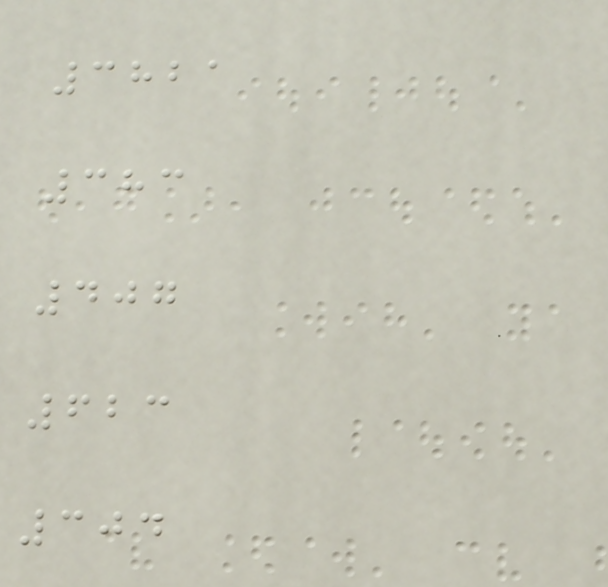3821
383
407
623
304
